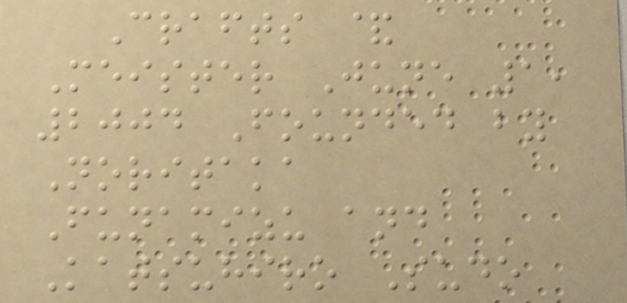Crafts &
Meister June 1,
2004 Founded by
Noritaka
Funamizu and
Katsuhiro Sudo
